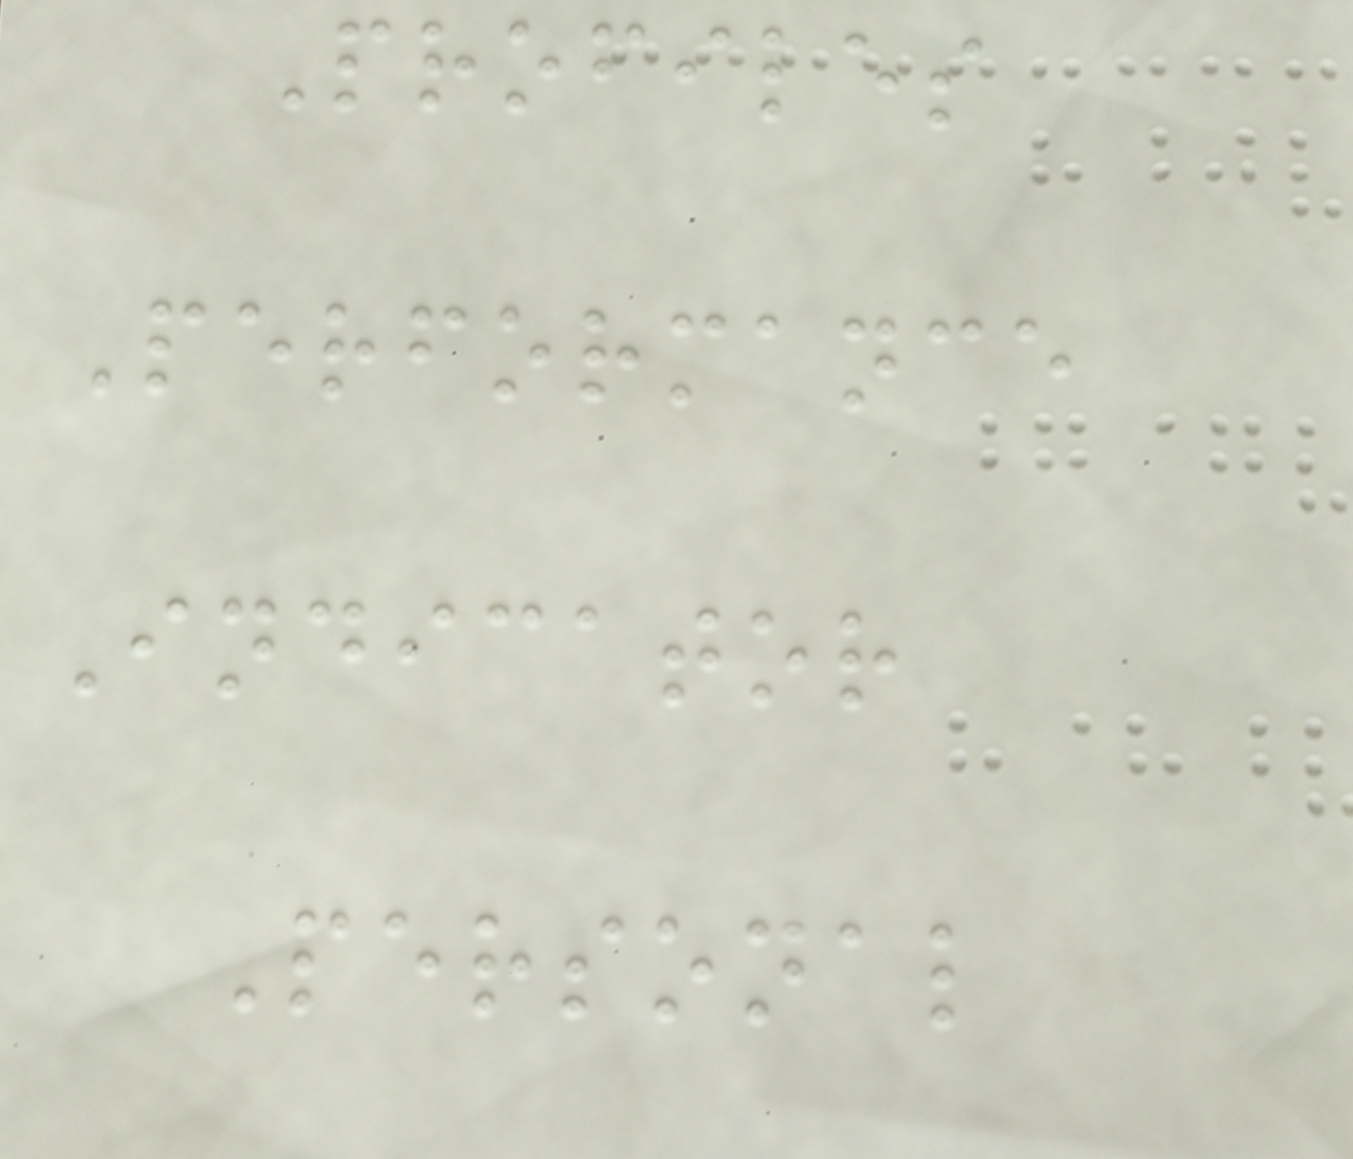Profiles
Performance
Indicator
Personal
